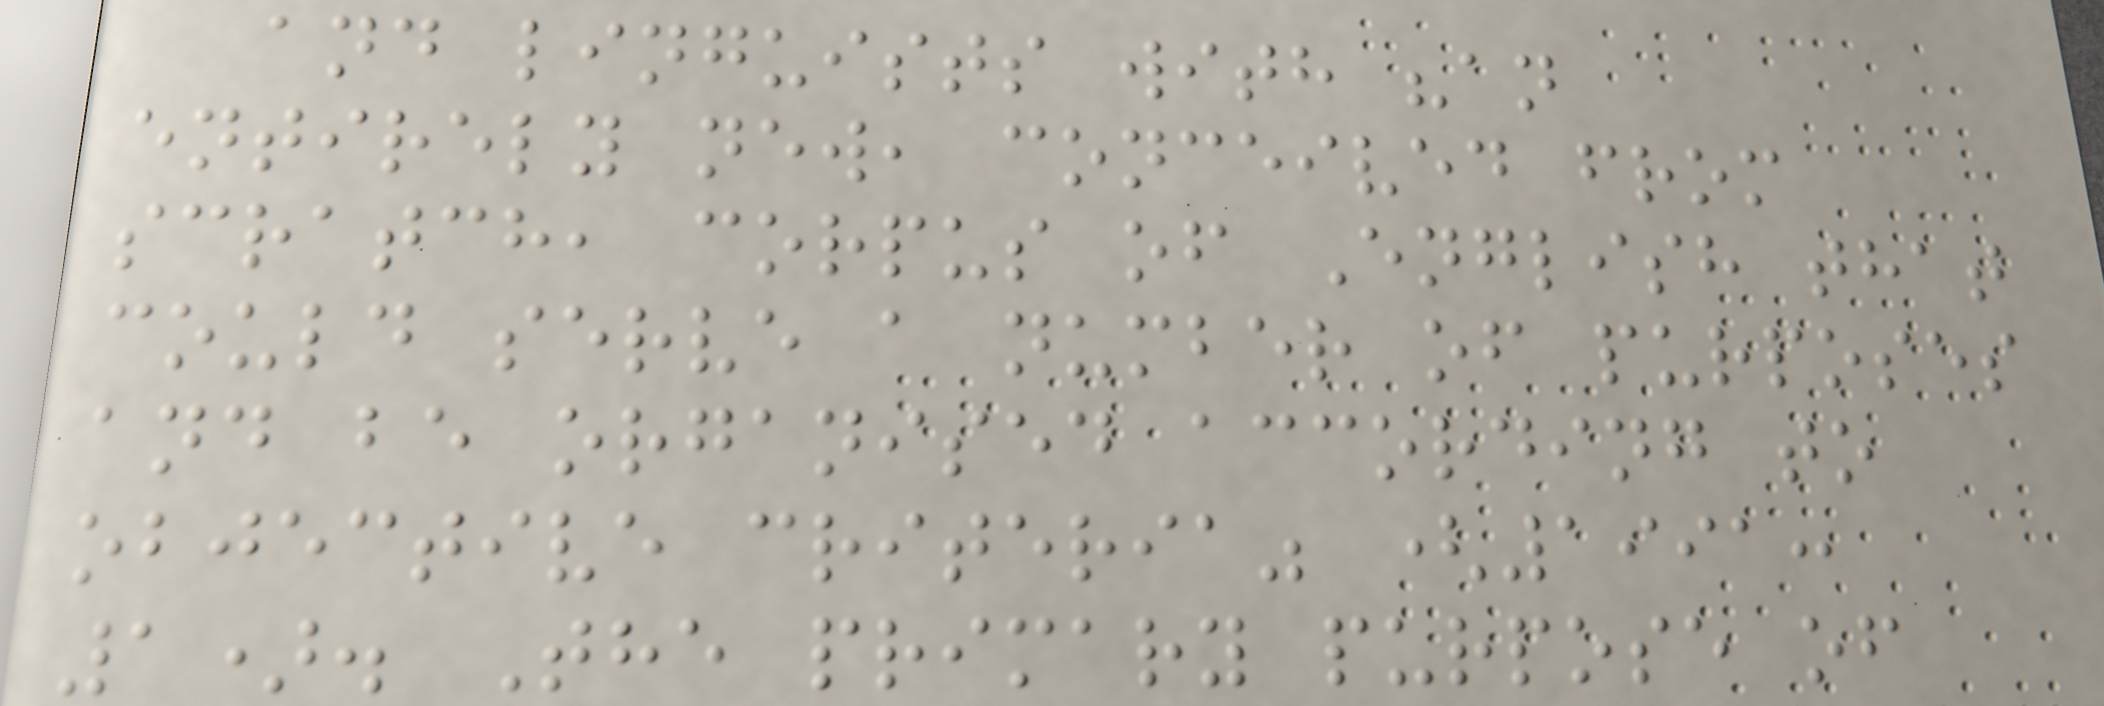and linguists with "an
entirely new, conceived from
scratch, corpus of English that
could serve a number of purposes
and be organised according to
objective criteria" (1991:
1). The primary purpose of
